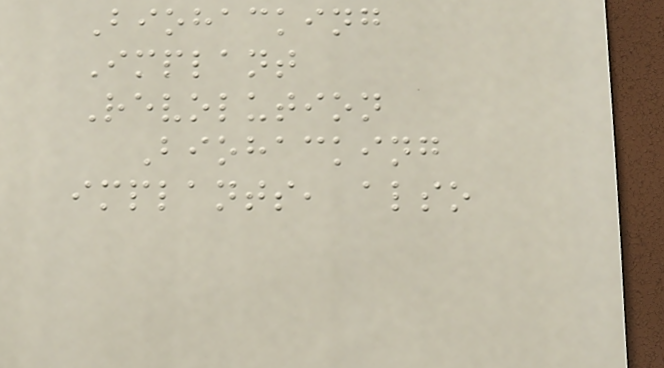Biohacking
Implant
Revolution
Biohacking
implants, also
